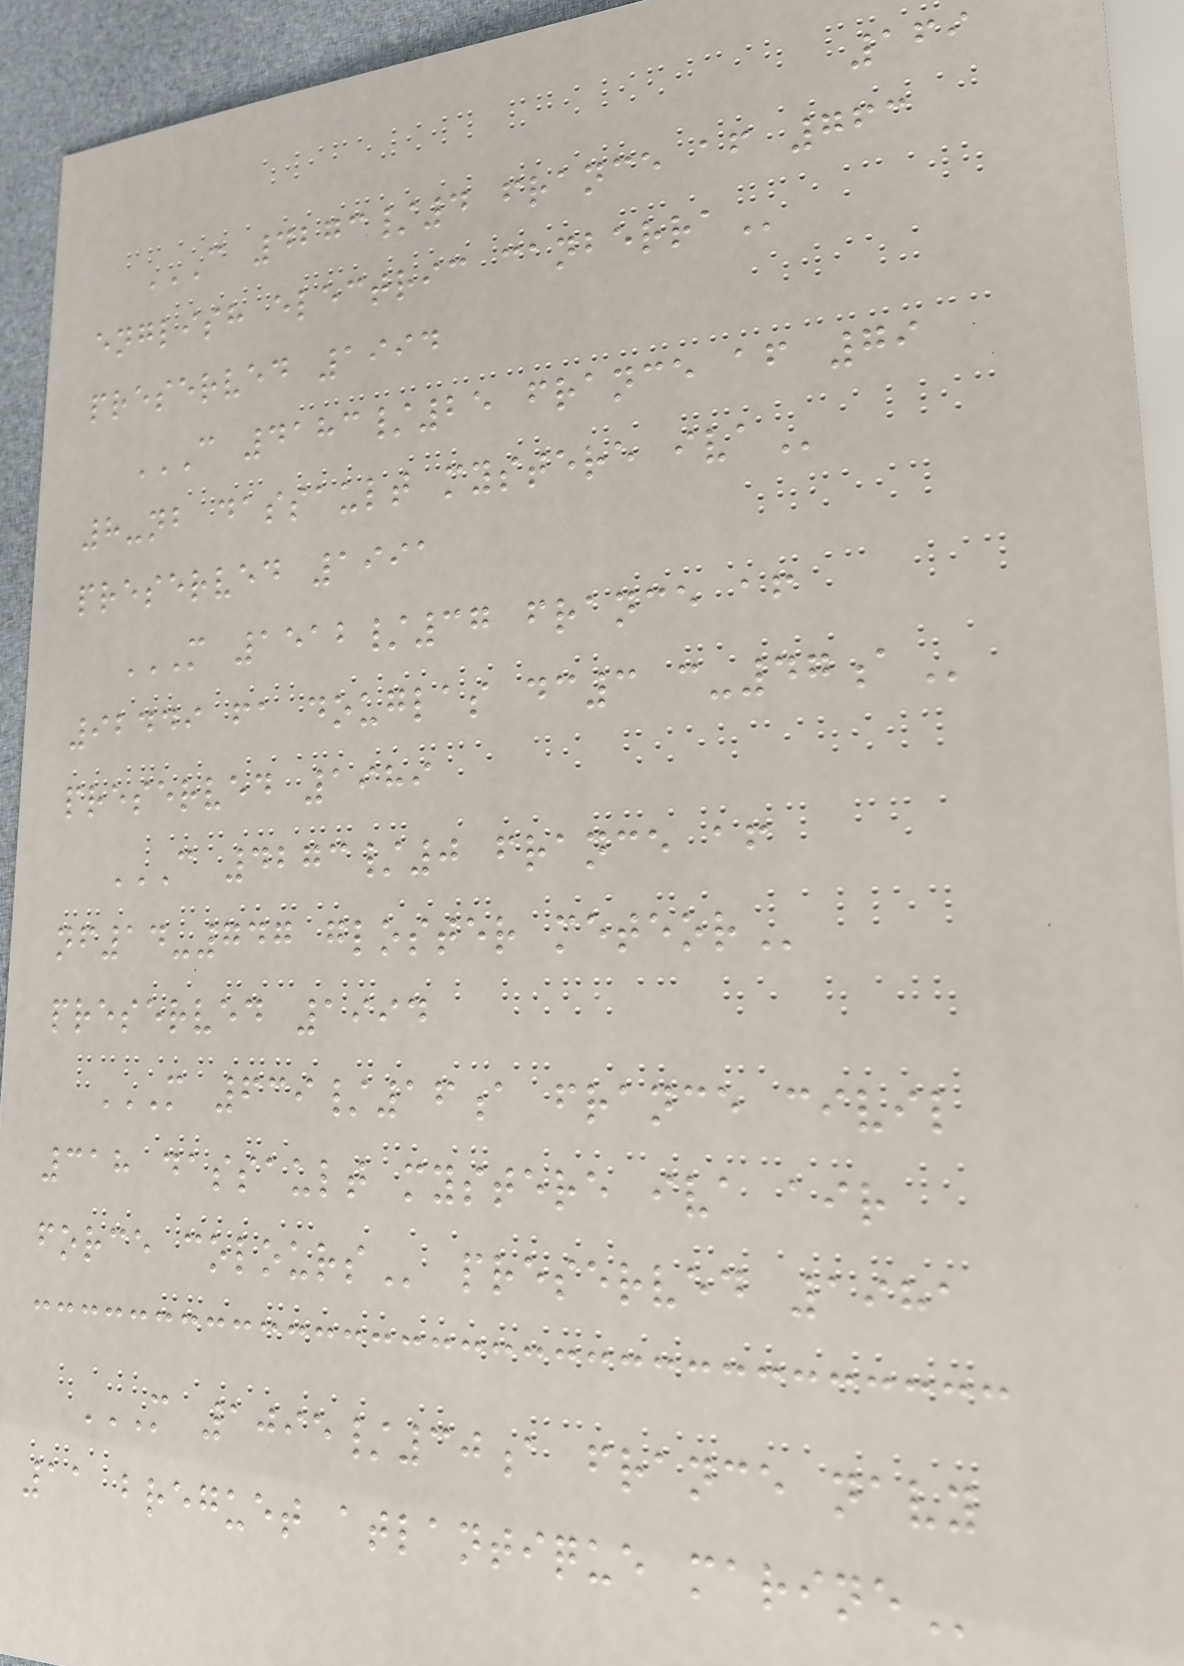169
C 4273/4 FRANCE AF 763
ENGLISH ELECTRIC CANBERRA
preserved 1994
C 4183/25 FRANCE AF 79
8-NB DASSAULT MYSTERE IVA
preserved 1991
M 1512/37 FRANCE AF
92449 FA DOUGLAS DC3 C-47A
preserved 1989
C 4273/0 FRANCE AF
NF14-747 GLOSTER METEOR
preserved 1994
M 639/16A FRANCE CIVIL
318 DASSAULT MYSTERE IVA AIR
FORCE COLOURS preserved 1981
M 1095/30A FRANCE NAVY
11 BREGUET ATLANTIQUE MARINE
